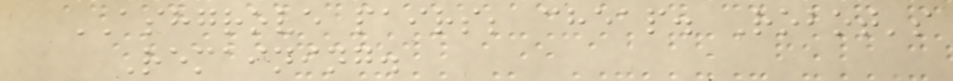ASHGROVE pairs; cheap. Robot's
Remaining.
